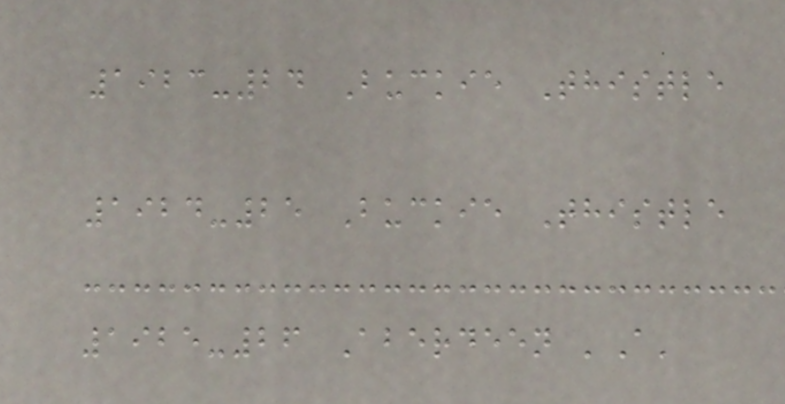1923-24 Buckie Thistle
1924-25 Buckie Thistle
1925-26 Aberdeen 'A'
